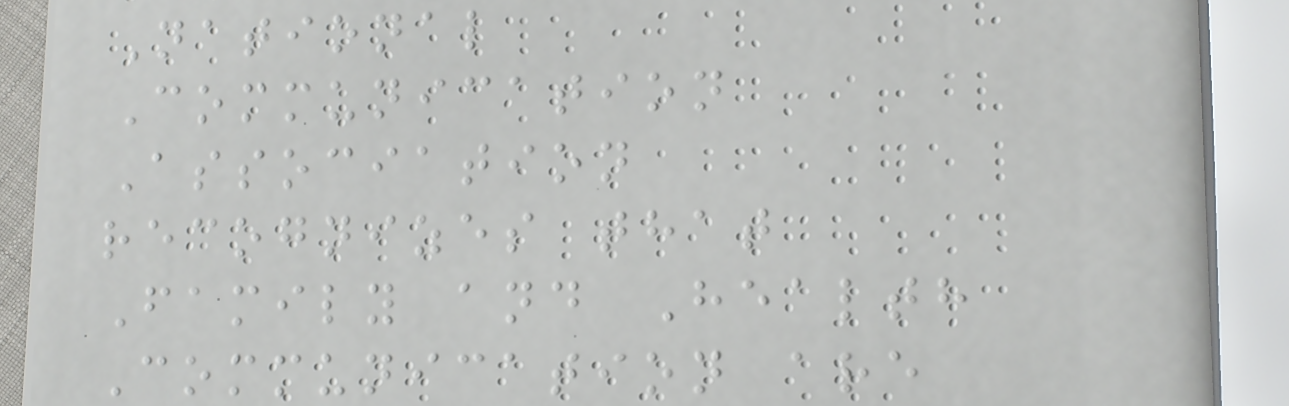National
Communication
Association
recognizes that
Family and Health
Communication are
